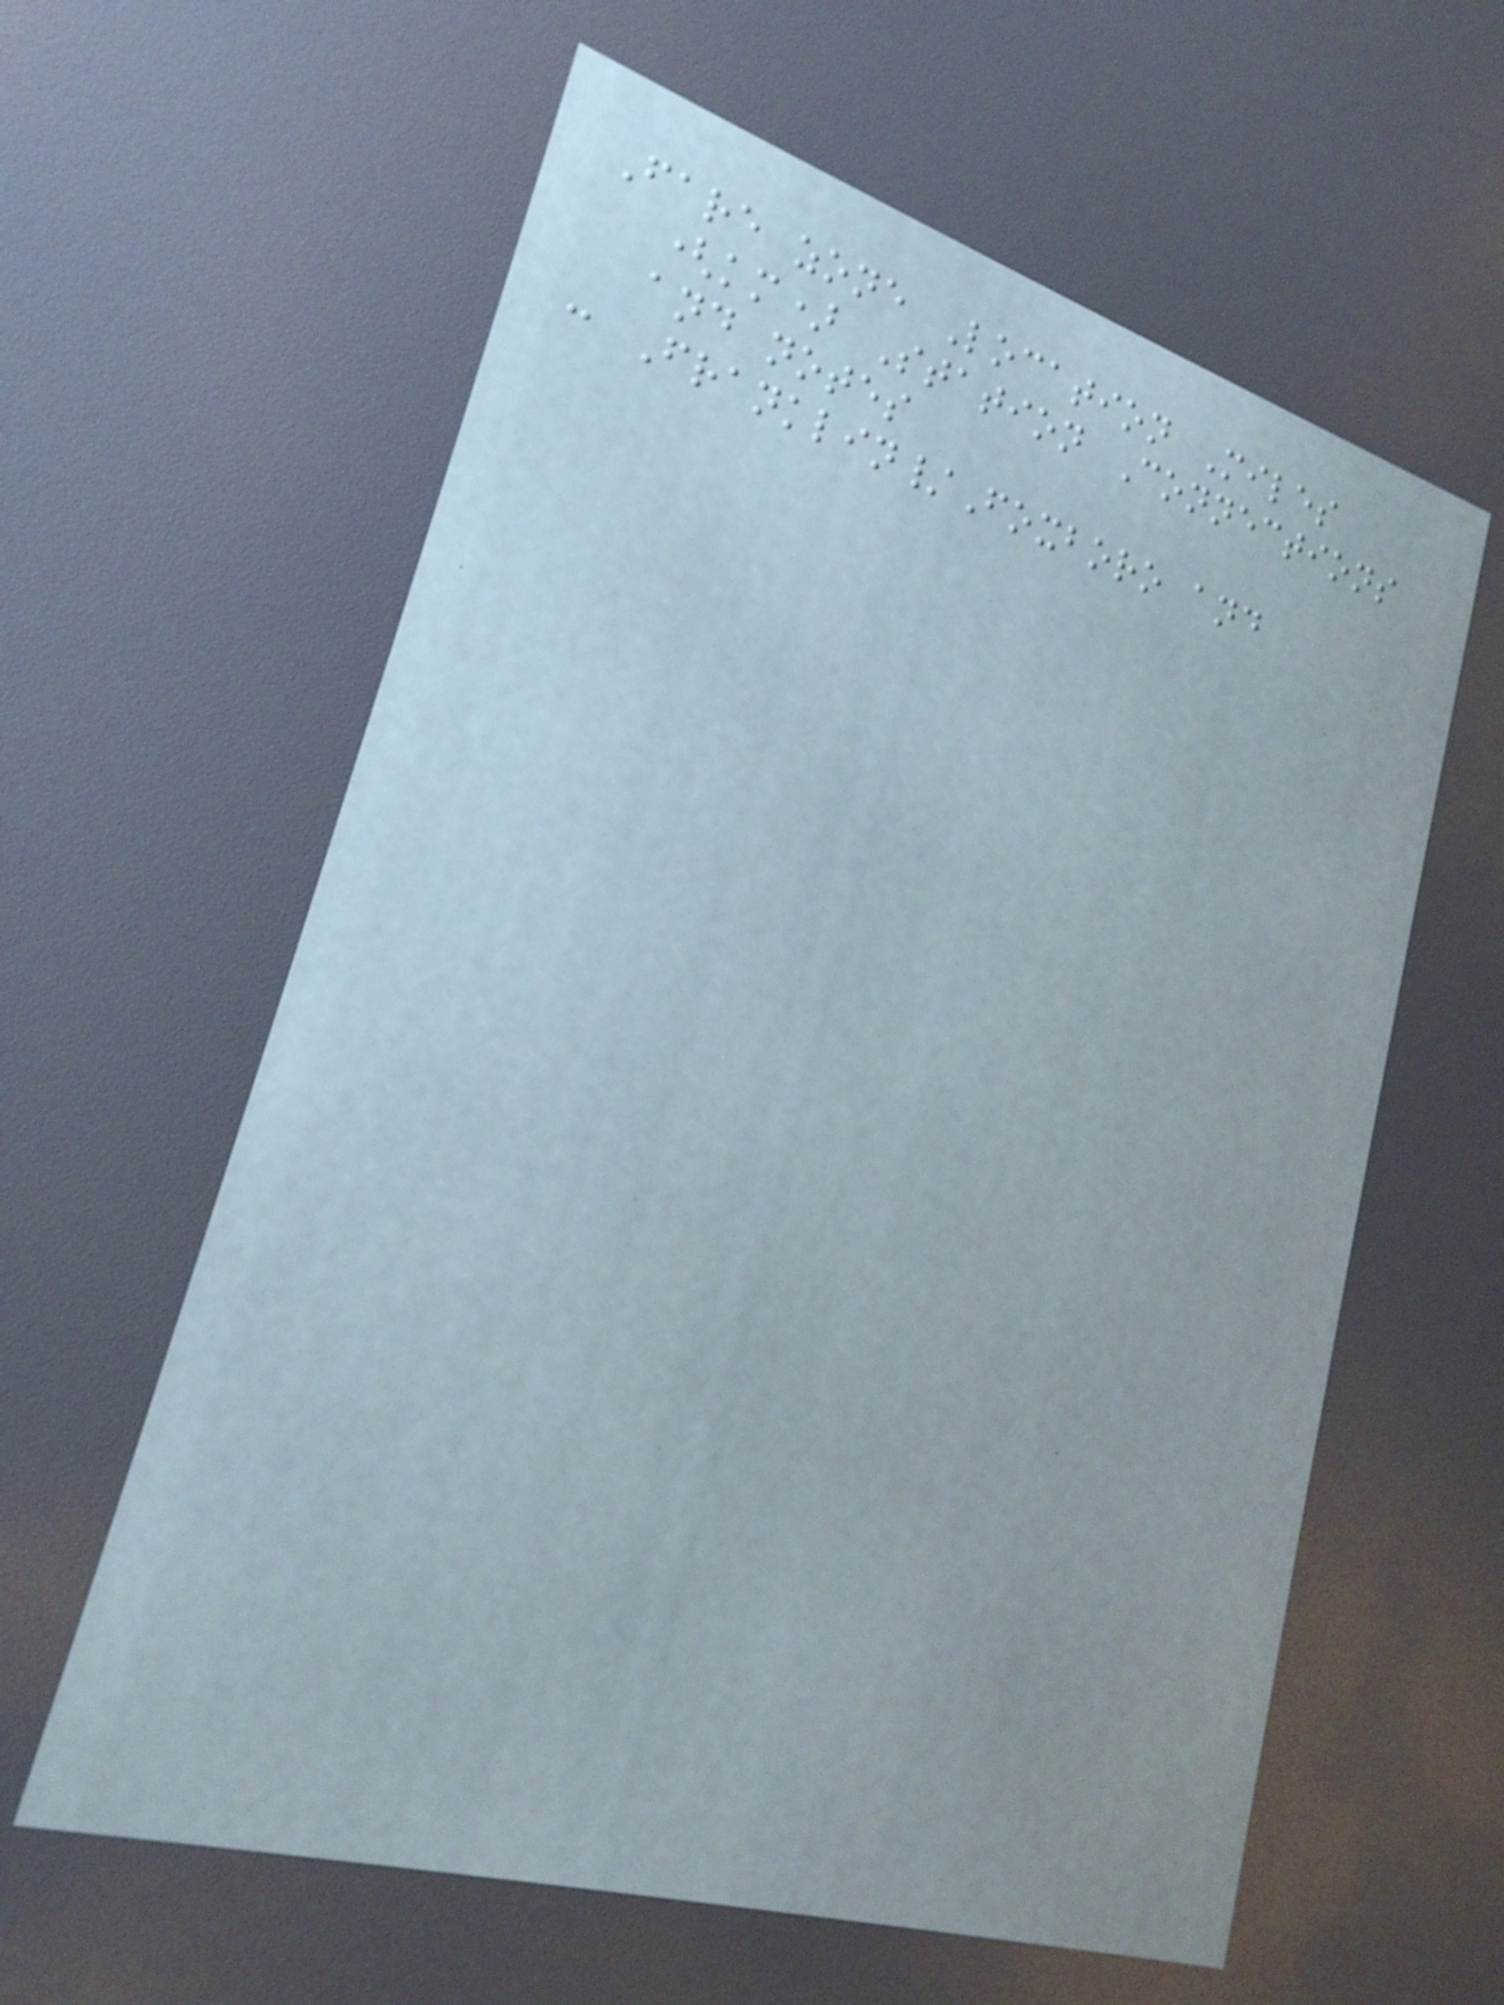Fare zone Location Miles
(km) Station Connections
and notes
: Franklin/Foxboro and
